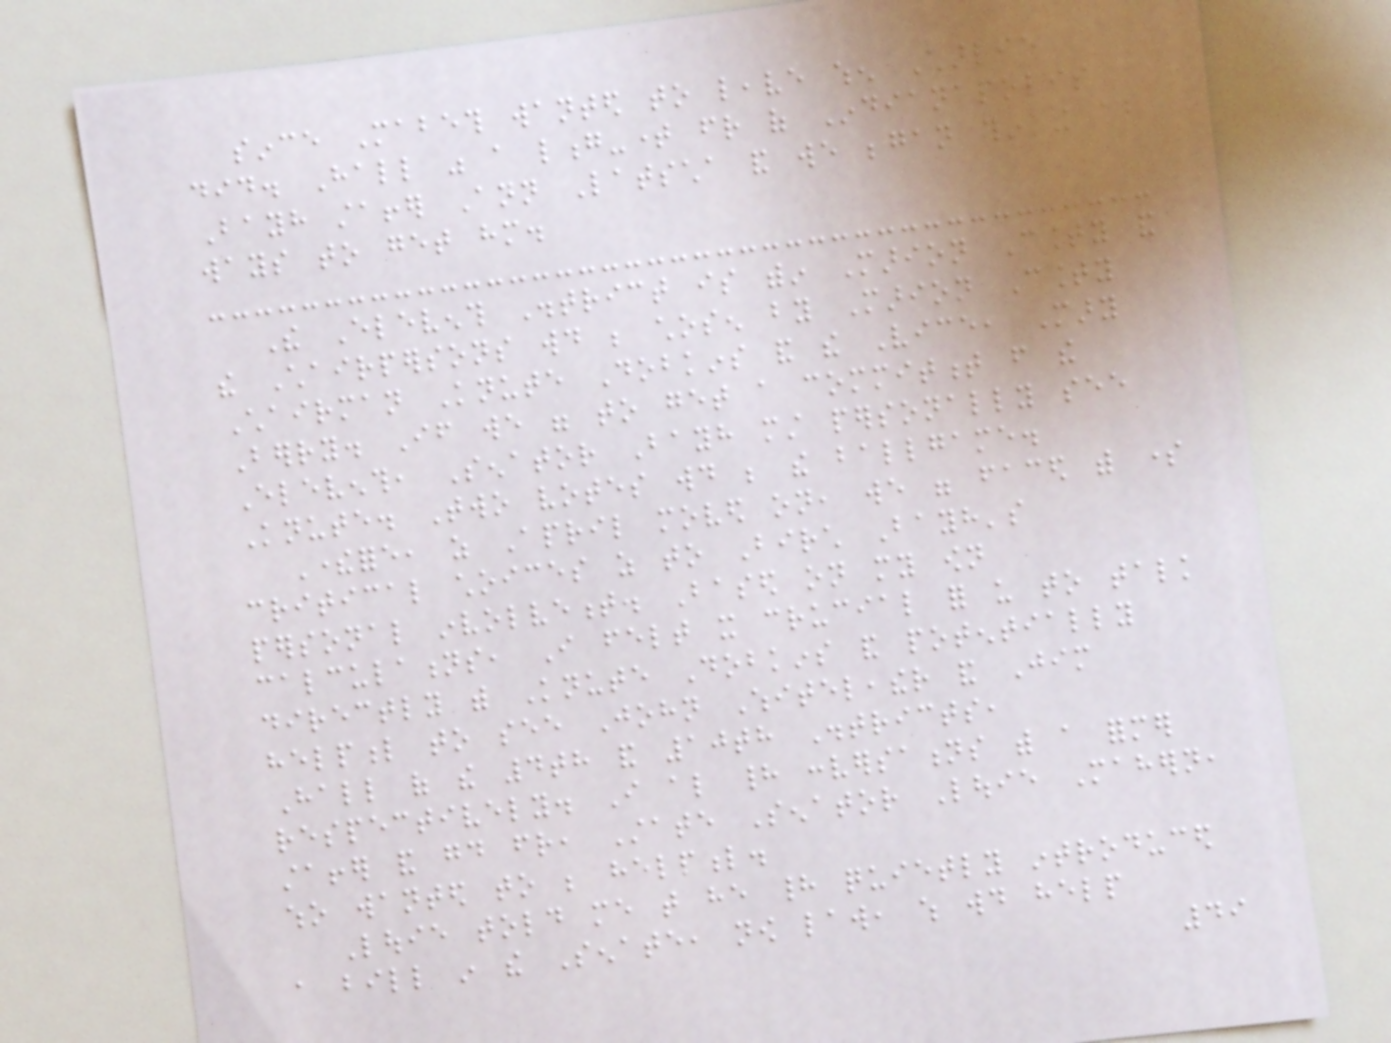since Mabeth wanted to leave when Charlie
did. Hall was a long-time friend of Indianapolis
Bayh staffer Ann Latscha and we began thinking about
ways to get him.
The Eleventh District is within Marion County and
the Chairpersons would be chosen by Marion County
Chairman Knute Dobkins and the Vice, Mary
Berry. If we were to get a commitment from the
Eleventh, Senator Bayh must personally see
Knute. Two votes would be the ballgame.
Therefore, as April moved on, we were faced with some
critical choices as to Birch Bayh's
personal involvement. Based on my own
calculations, I felt it crucial for us to talk
directly with Knute Dobkins and potentially
helpful to see John Whiteleather and Jim
Hall of the 4th and 10th Districts,
respectively. I also had conversations with a former
staffer and good friend, State Senator Louie Mahern,
who wanted to be helpful.
Louie told me that he had quietly introduced
a bill in the Senate, now law, which would help
49
